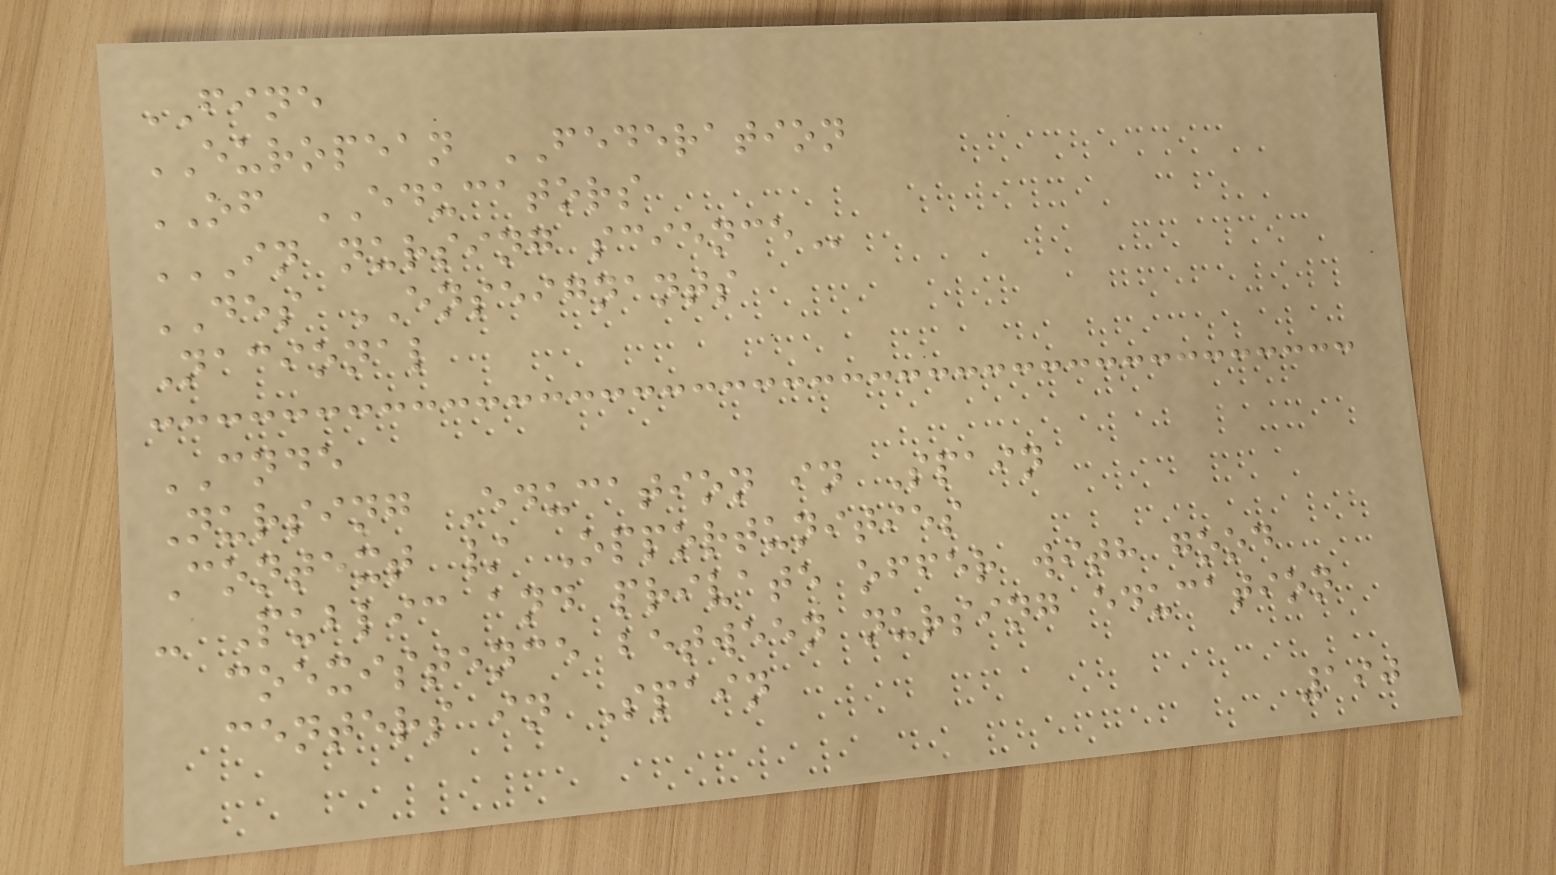FINE
EUROPEAN FEDERATION
OF EDUCATORS
IN NURSING SCIENCE
DES ENSEIGNANTS
Nacional
CNDE
Nursing Education in Spain
Context / Opportunities
- Public and private offer with good
coexistence between nursing education
centers in Spain
190
